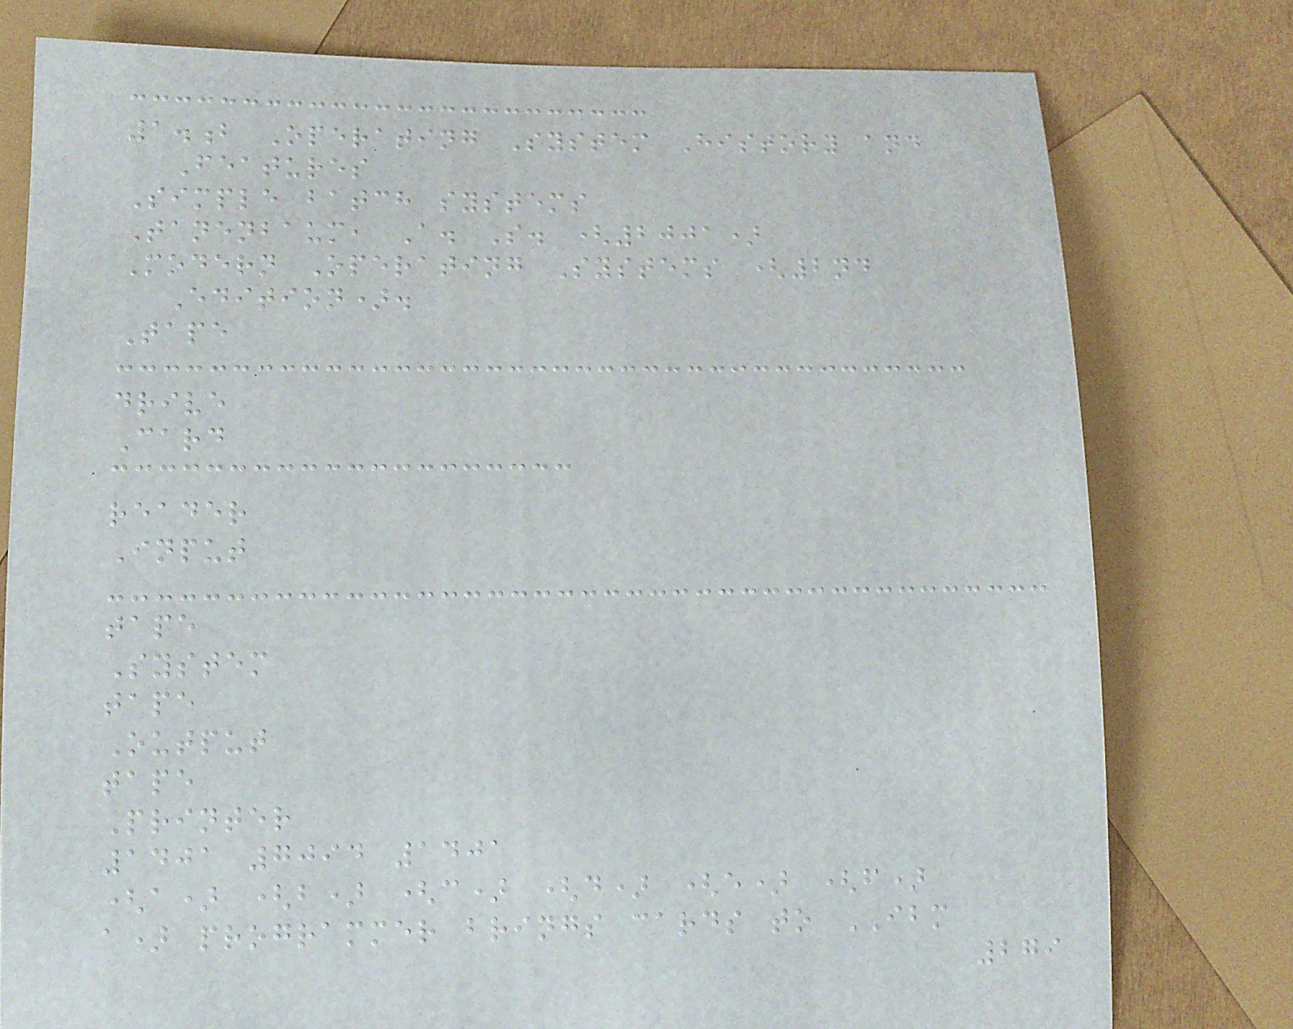1.b Operating System History and
Features
Simple batch systems
Tanenbaum, A. S. (2001)
Modern Operating Systems (2nd
Edition).
Tape
drive
Card
reader
Input
tape
System
tape
Output
tape
Printer
1401 7094 1401
(a) (b) (c) (d) (e) (f)
a) programmer brings cards to IBM
279
